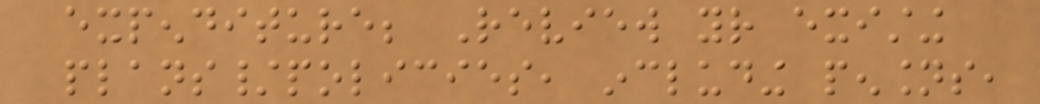expenditure; Review your existing
plans/policies, including pensions,
